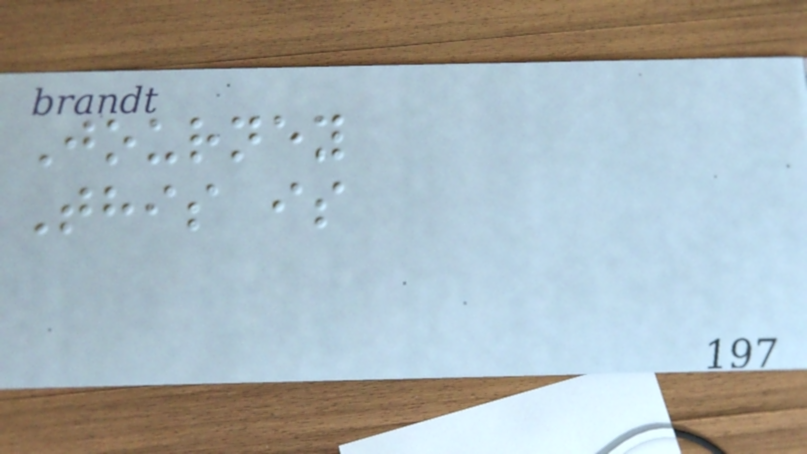Journey
This is
